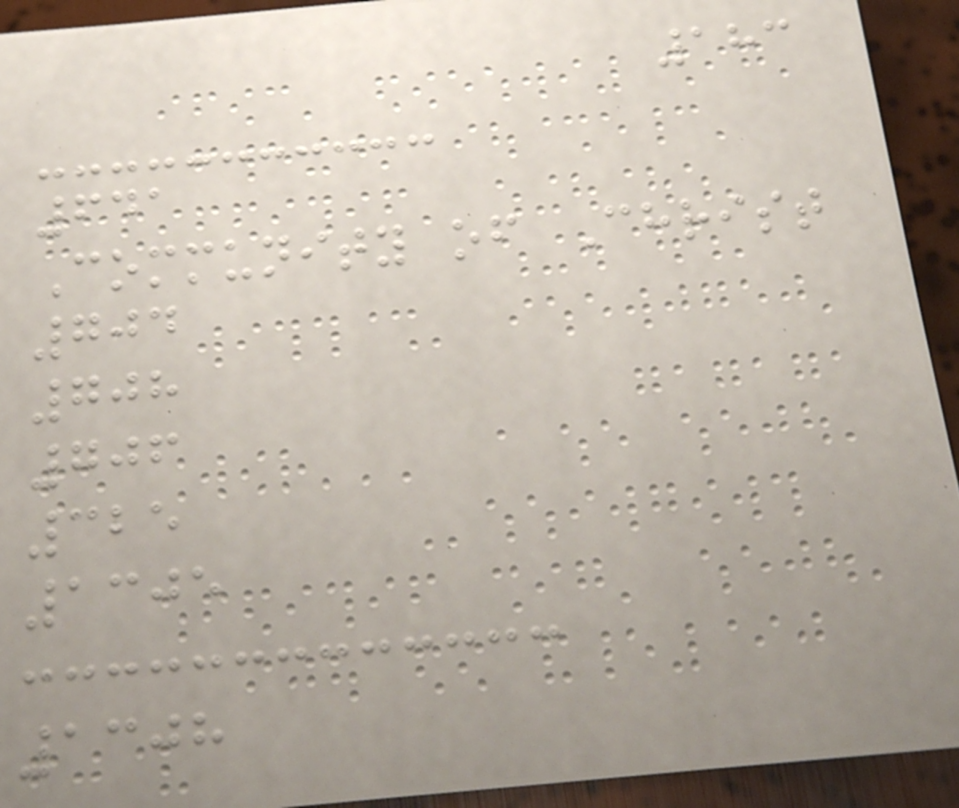183
641
Community of Christ
704
708
706
325
1305
1308
